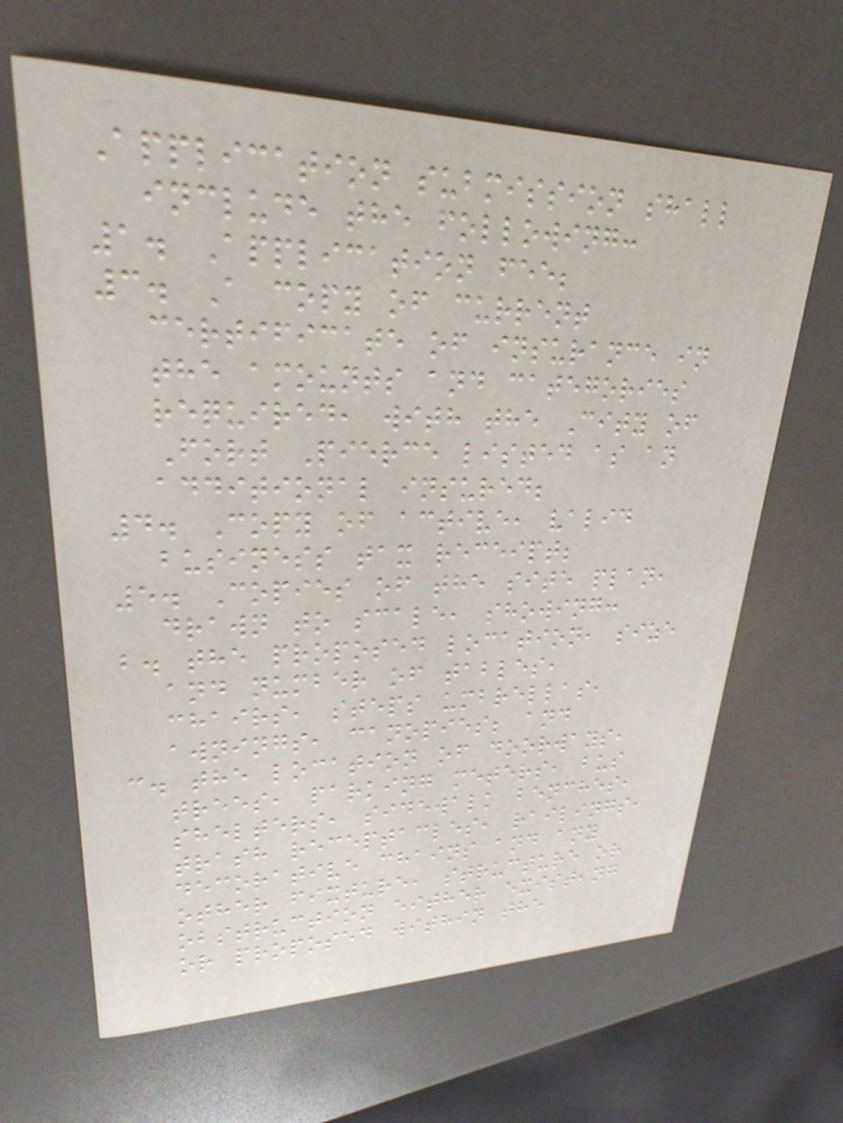Application submission shall
include the following:
1. Application fee;
3. A copy of current
certificate of insurance in
the amounts and categories
required, with the City of
Fort Pierce listed as an
additional insured;
4. Copy of active, valid
business tax receipt;
5. Copies of the site plan,
drawn to scale, showing:
b. the proposed location, size
and number of tables,
chairs, steps umbrellas,
awnings, canopies; and
c. the location of doorways,
trees, parking meters, bus
shelters, sidewalk benches,
trash receptacles, railings,
decorative chains and any
other fixture, structure or
obstruction either existing
or proposed within the
